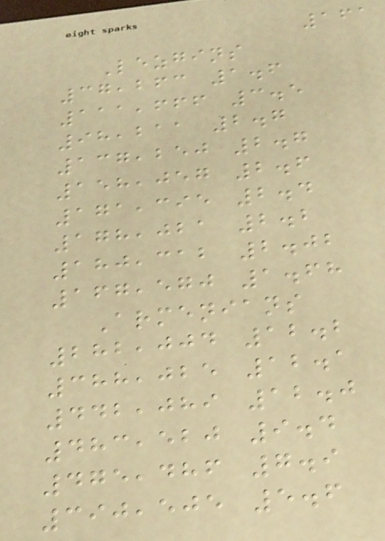161
Lezgins
37,263 1.6
111,666 3.5
98,211 2.7
137,250 2.7
158,057 2.6
171,395 2.4
178,021 2.2
180,312 2.02
167,570 1.68
Armenians
282,004 12.2
388,025 12.1
442,089 12.0
483,520 9.4
475,486 7.9
390,505 5.6
